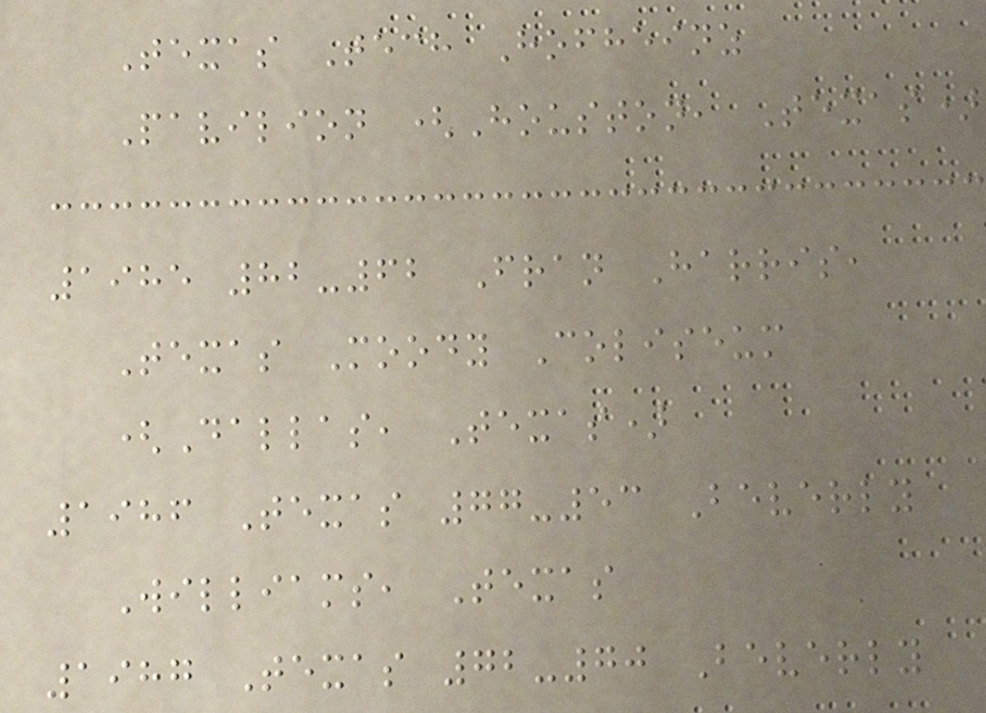Texas Tech Hofheinz
Pavilion (Houston, Texas)
1985 82-62 Fran Harris,
Texas Moody Coliseum
(Dallas, Texas)
1986 Texas 77-53 Beverly
Williams, Texas
1987 Texas 72-70 Beverly
